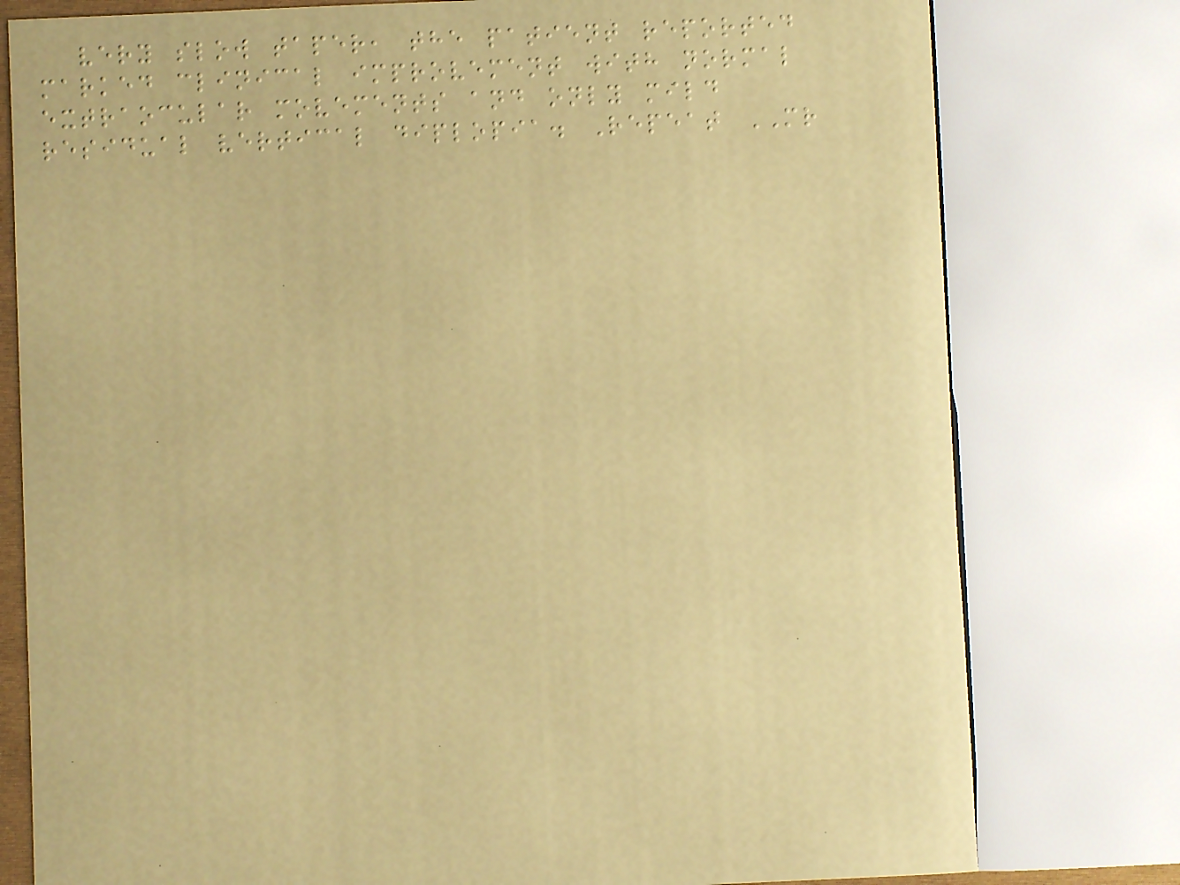very slow taper, the patient reported
marked clinical improvement with normal
extraocular movements and only mild
residual vertical diplopia. Repeat MR
